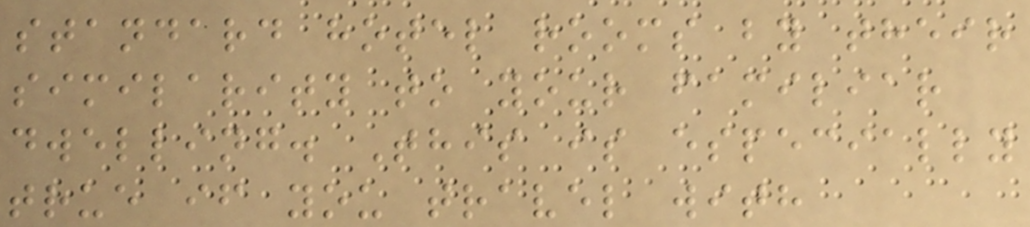standard hotel rooms by their
similarity to your familiar
dwelling. This is especially
true if you travel with
